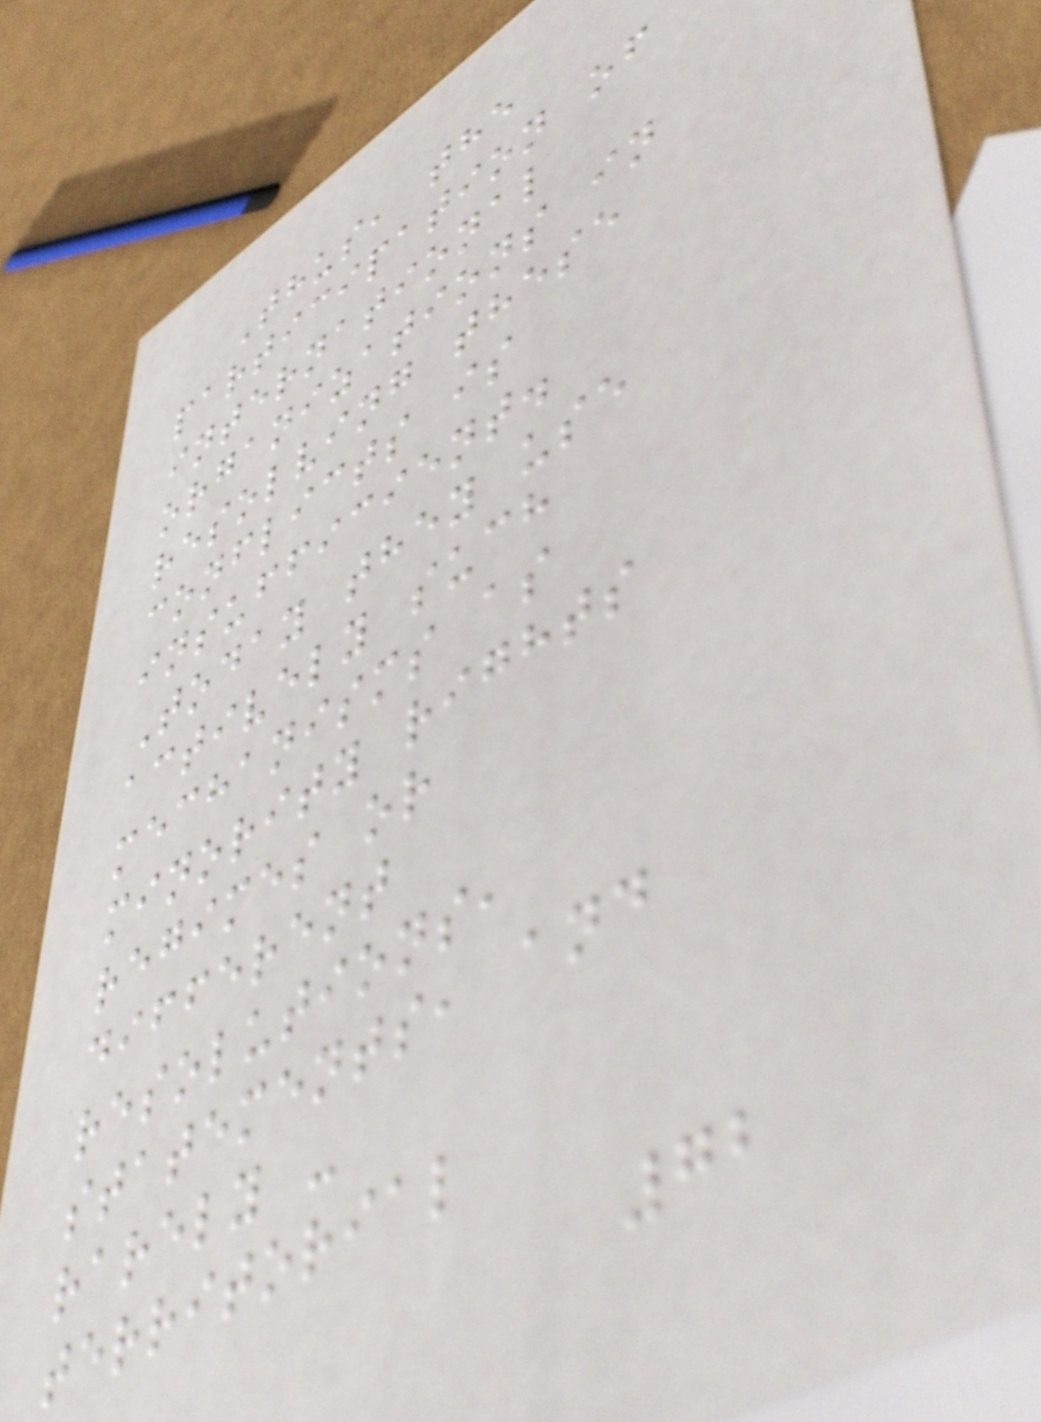Thus, the
participation of
international
organizations in
resolving these
conflicts is
insufficient.
Today they use
actively such
mechanisms as
minority rights
regimes or
different
resolutions,
statements, and
rarely -
territorial
72
